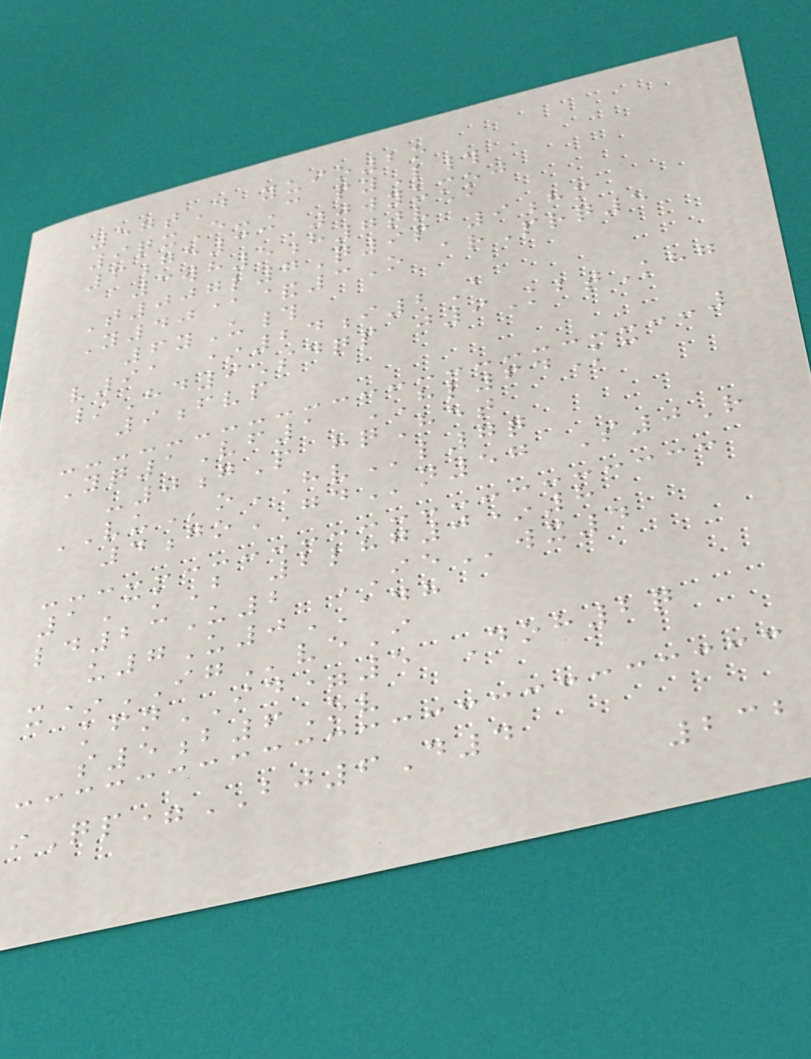57tD yuio2o
9qxE-C pyL#
6ge33 0wyumoj
3wh5h7tv@
T007l7Q9p 9hm
Y40@&3O arPrq5
6yU#
v91 *24i2A
/Hd9Sdqp j9KbtKhg
9fvp
Yq1Vf1 HL64Kc
-0gP hqHet
VUoHVl7q
4goGDn57 S0R
1CkB 2lhg0*8
ld23U2 IEwx4
u7U0ADH
x*IGveI
kfnID=5 Doh2q
s5b6Ov
iQp=BJ6D4
232
